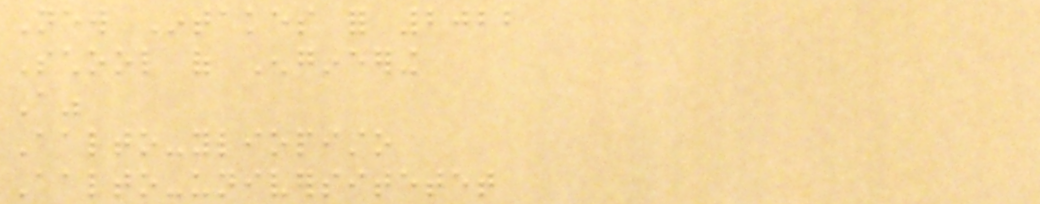New Intakes for 2022
School of Engineering
A"
Aalto-yliopisto
Aalto-universitetet
